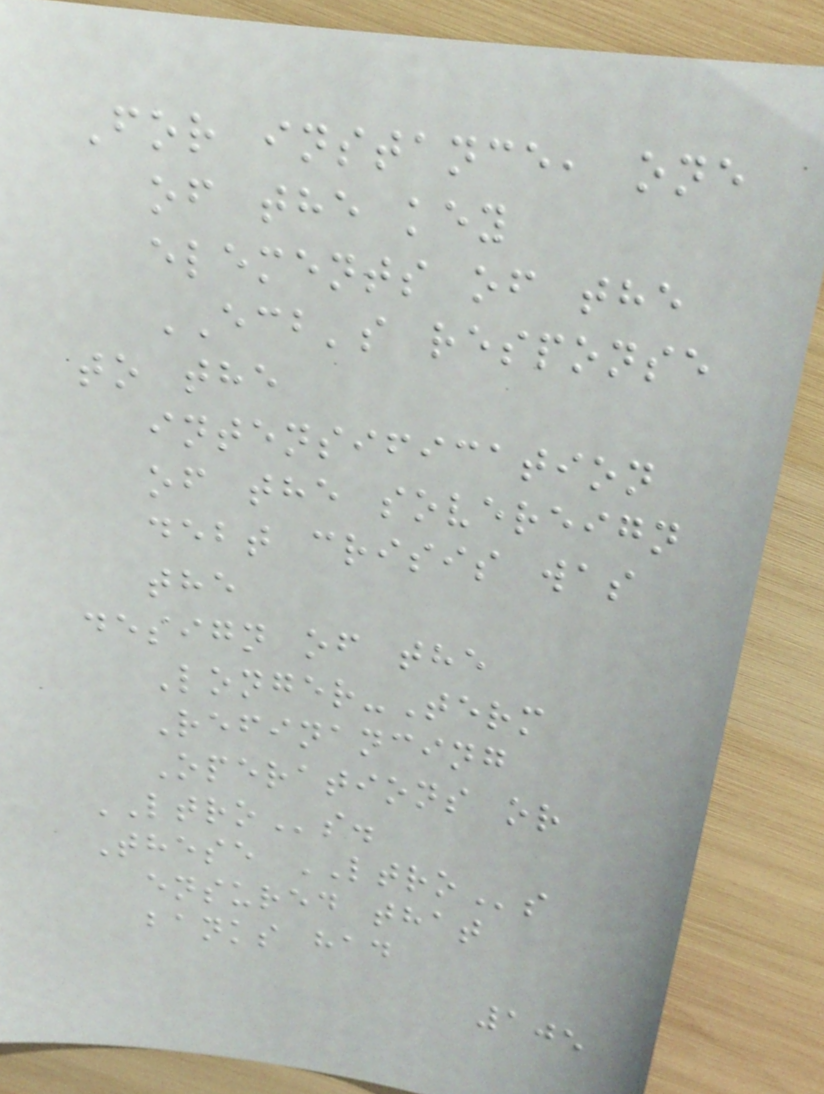For instance, one
of the key
elements of the
ECB's response
to the
intensification
of the sovereign
debt crisis was
the
design of the
Longer-Term
Refinancing
Operations or
LTROs.
These LTROs
ensured that
banks had
105
